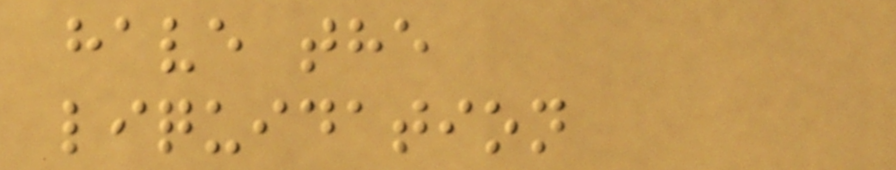have the
liquidation
